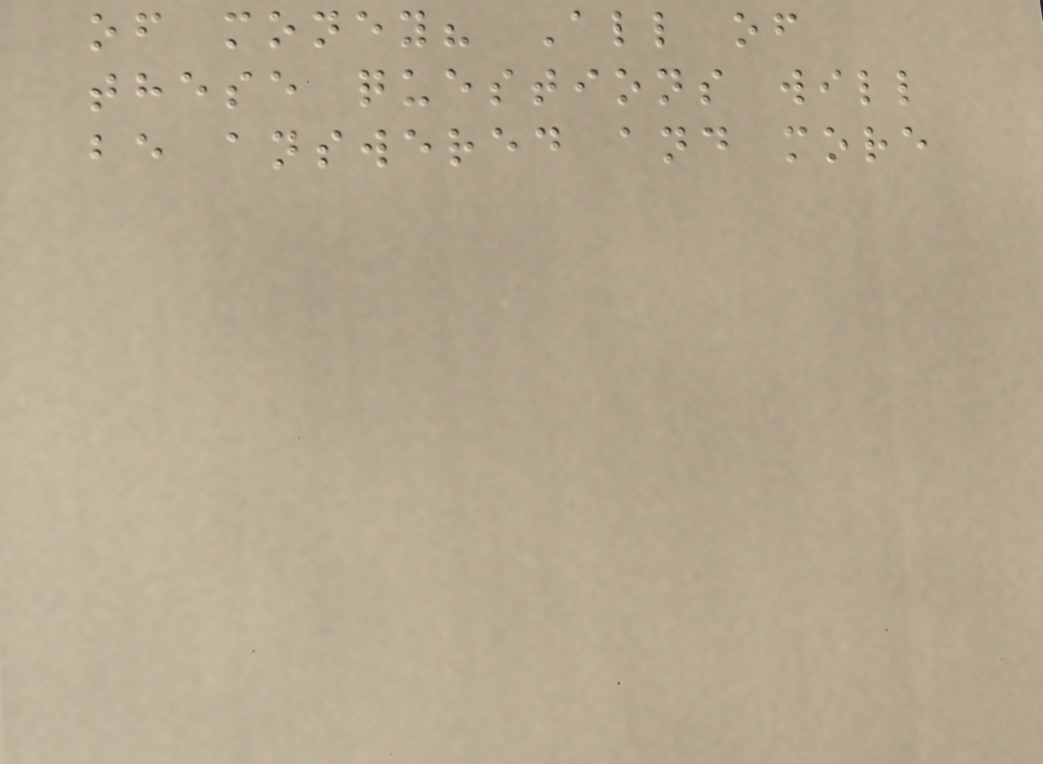of money? All of
these questions will
be answered and more
